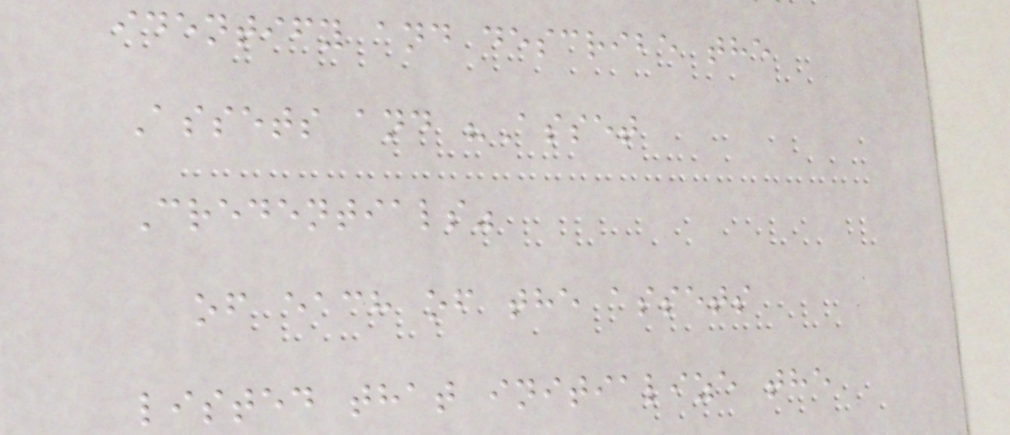identify and describe the
Assets and "Asset
Credentials"
of each of the assets
listed that initialize the
